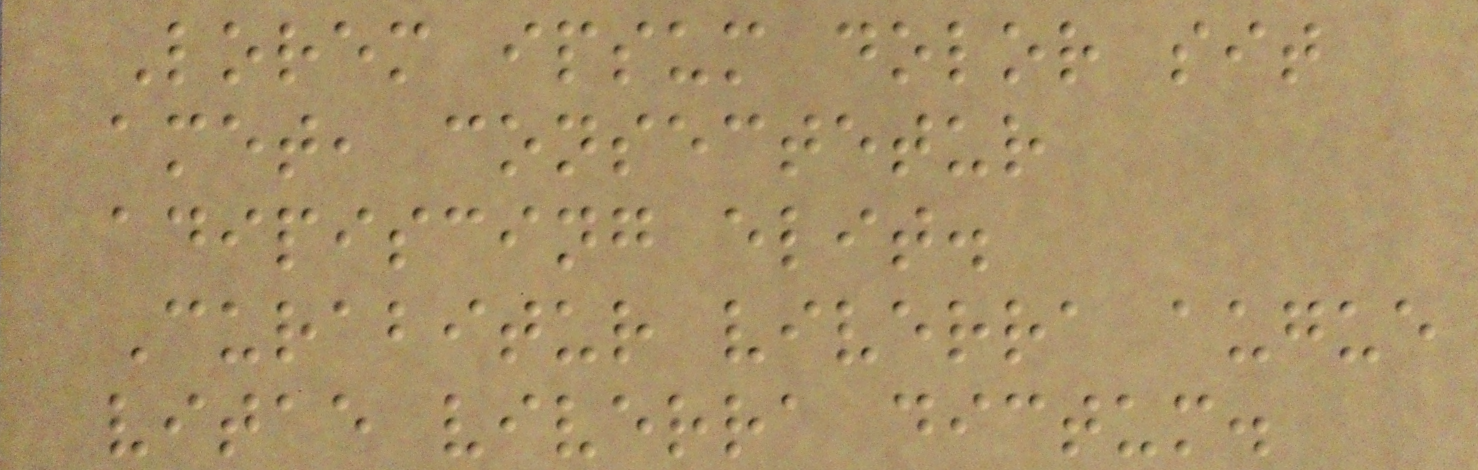Lorem ipsum dolor sit
amet, consectetur
adipiscing elit.
Curabitur viverra augue
vitae viverra dictum.
